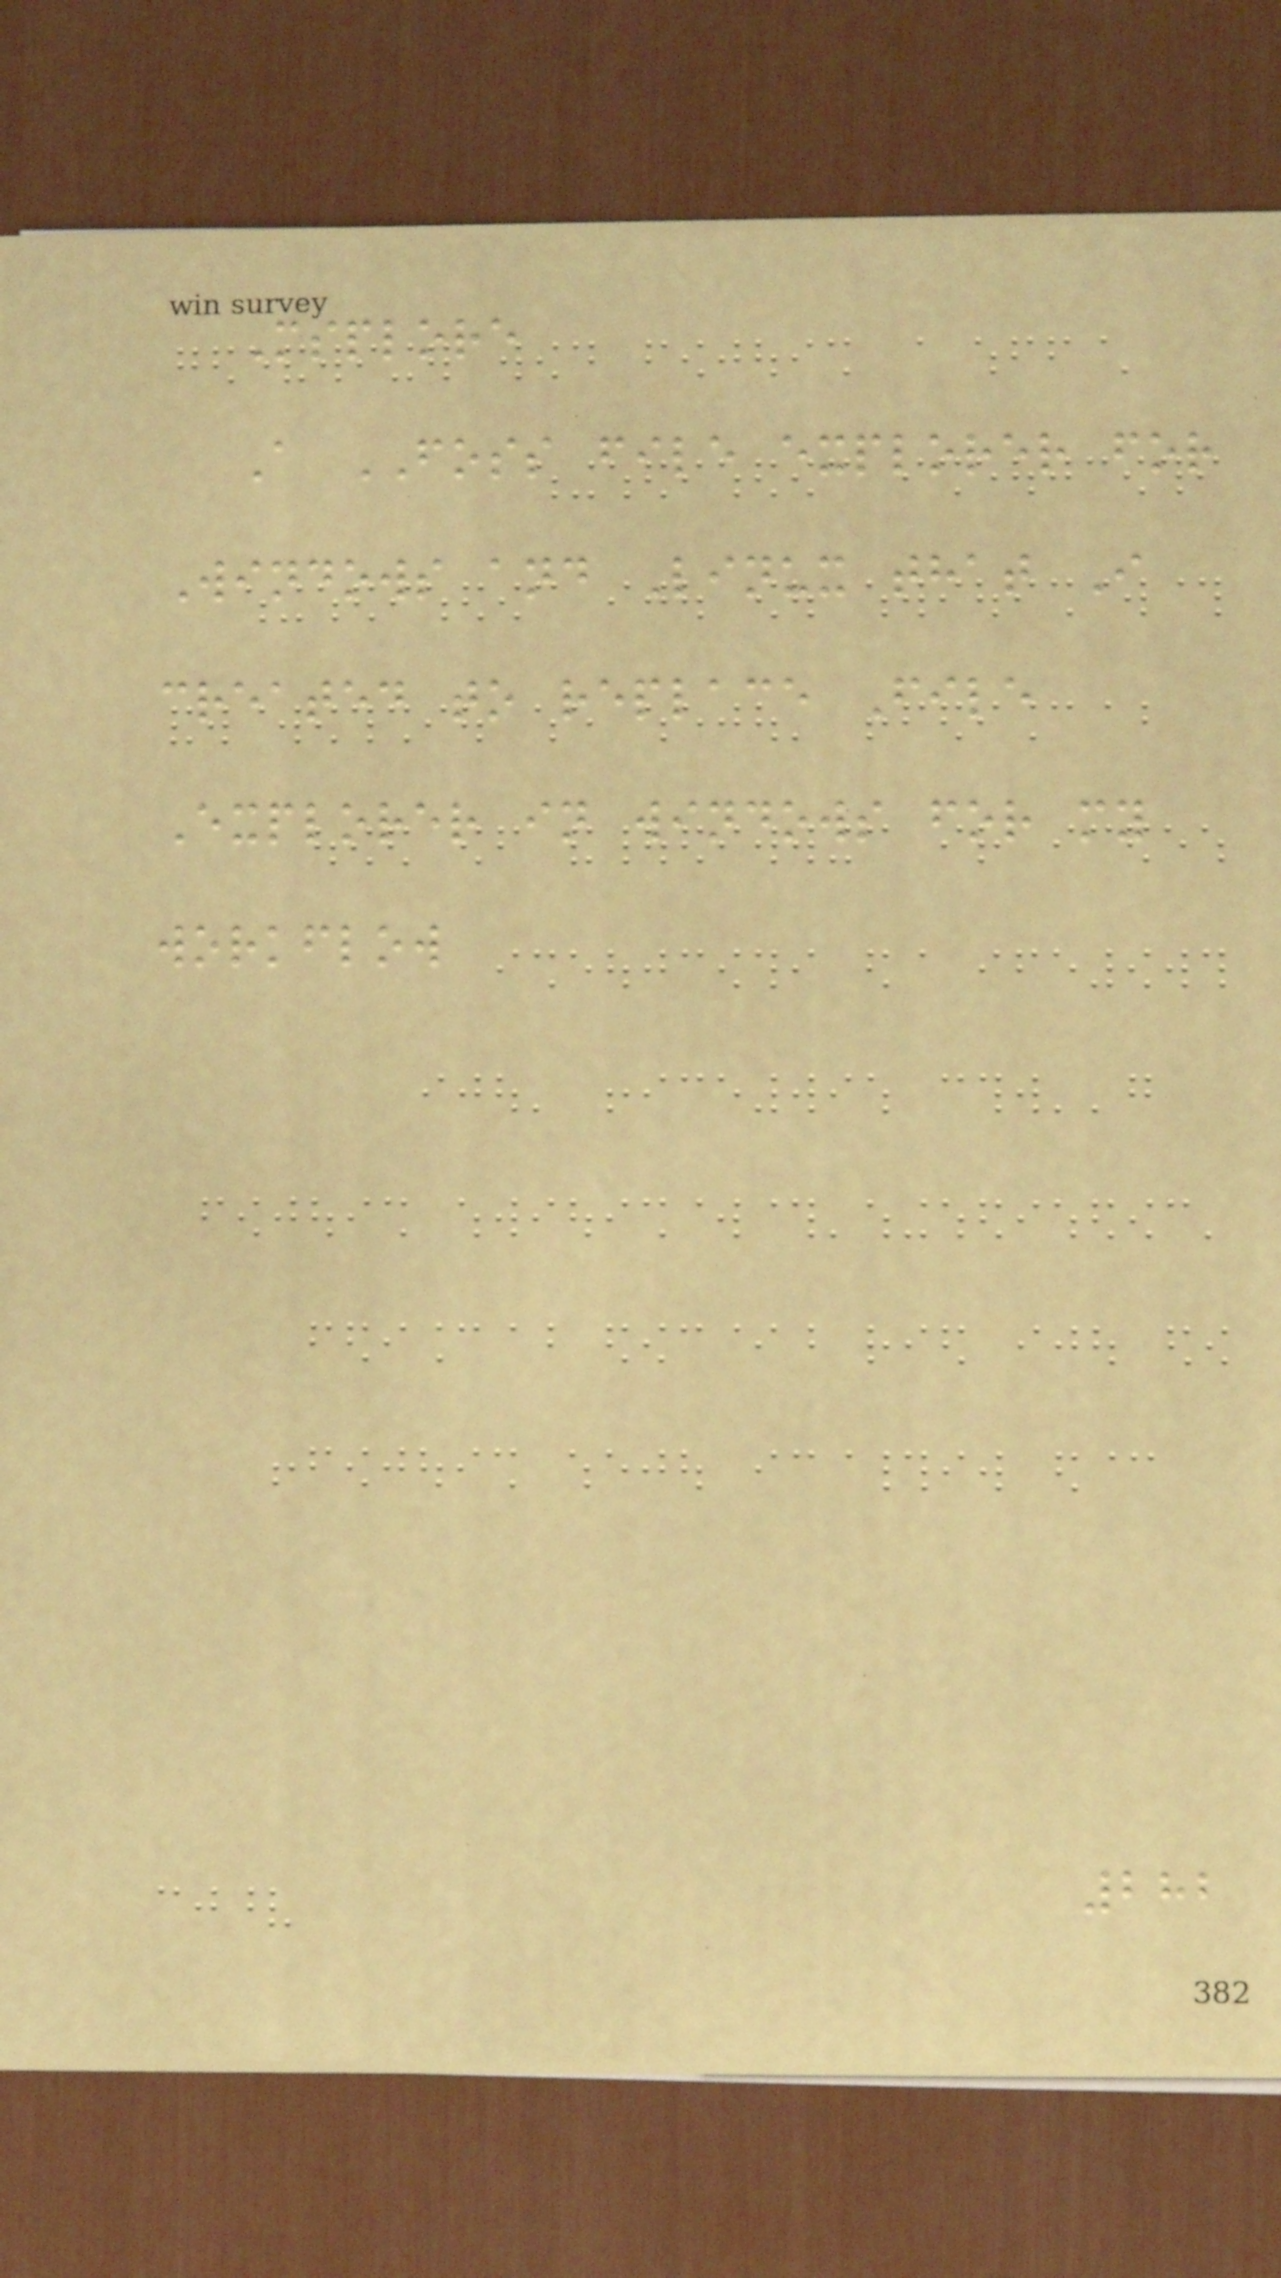Msplore
A FOSS file explorer for
Windows and Linux that I
created to replace File
Explorer in windows for my
workflow
282
